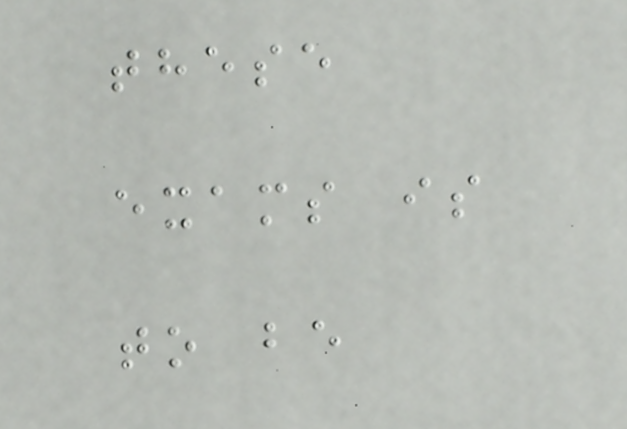these
exams is
to be
